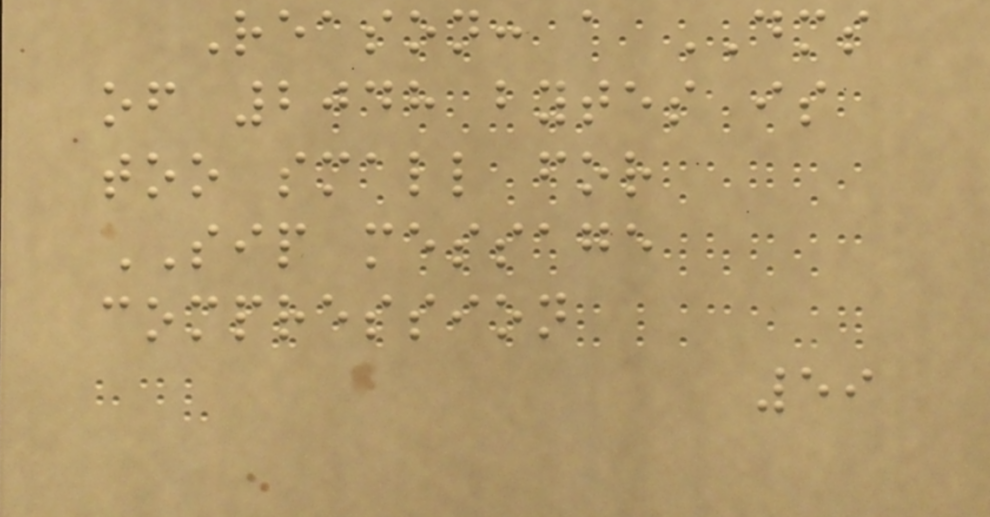Reason: a DMS
of 2048 bytes is
too small for
SIP message
compression
59
